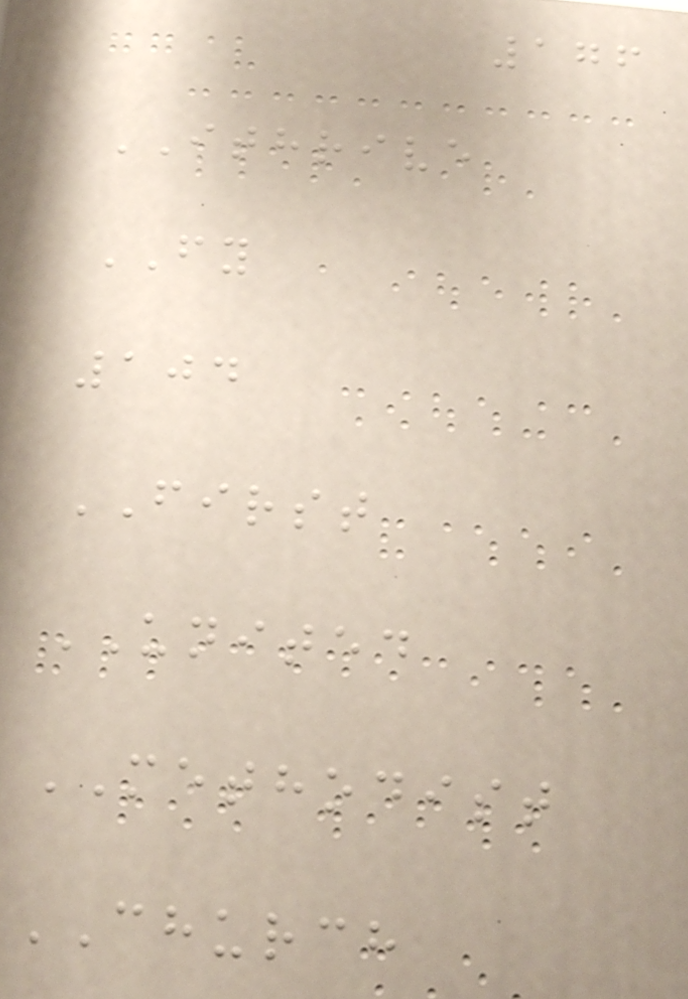176
ITHRIVE
FY
104
FIRST
UNITED
METHODIST
CHURCH
